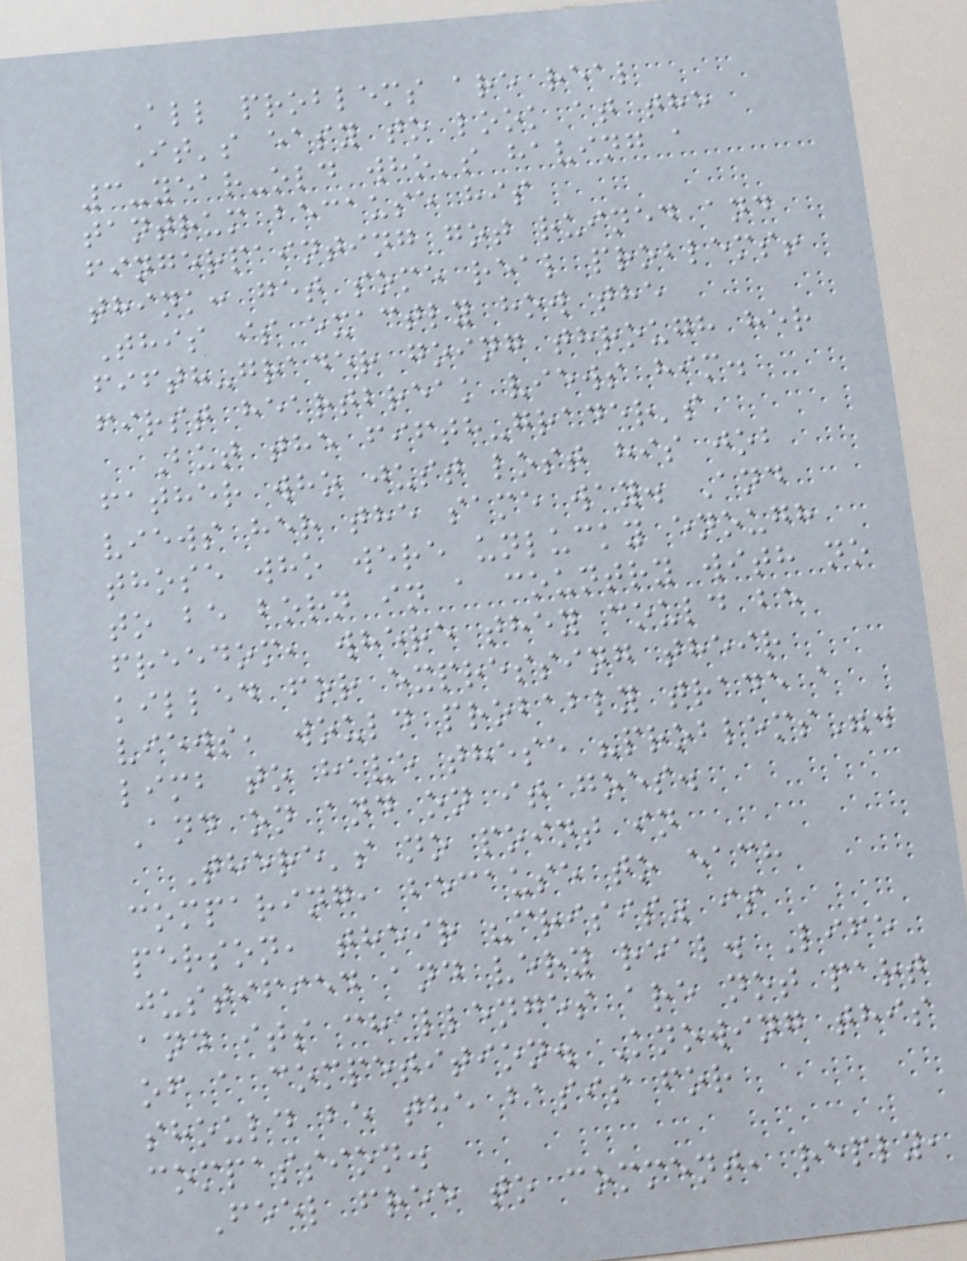All problems are real
It's easy to look at the
3-year-old who's having a
tantrum because his
fingerpainting got ruined and
think: get some real problems!
This is exactly how the
fifth-grader going through her
first heartbreak views him.
But the fifth-grader's
father who just lost his job
views her the same way. And
those who were unlucky enough
to be born in a country with no
freedom, where they could be
killed for expressing their
views, would probably trade a
limb to have these "problems".
And on and on it goes.
There's no point in
comparing, because to each
person, their "crisis" is
justified and very real. Life
and its challenges are not part
of a competition. Knowing this
should be the basis for
compassion.
Feel free to comment, reply,
